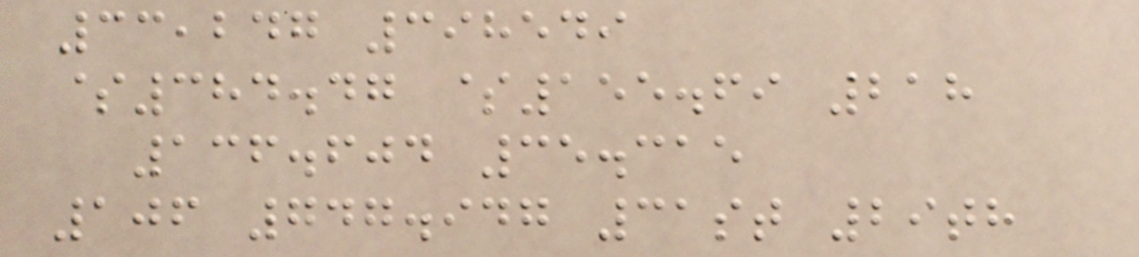33,247 398549
$384.47 $155.69 218
136.604 35.315
106 747.947 31st 29th
